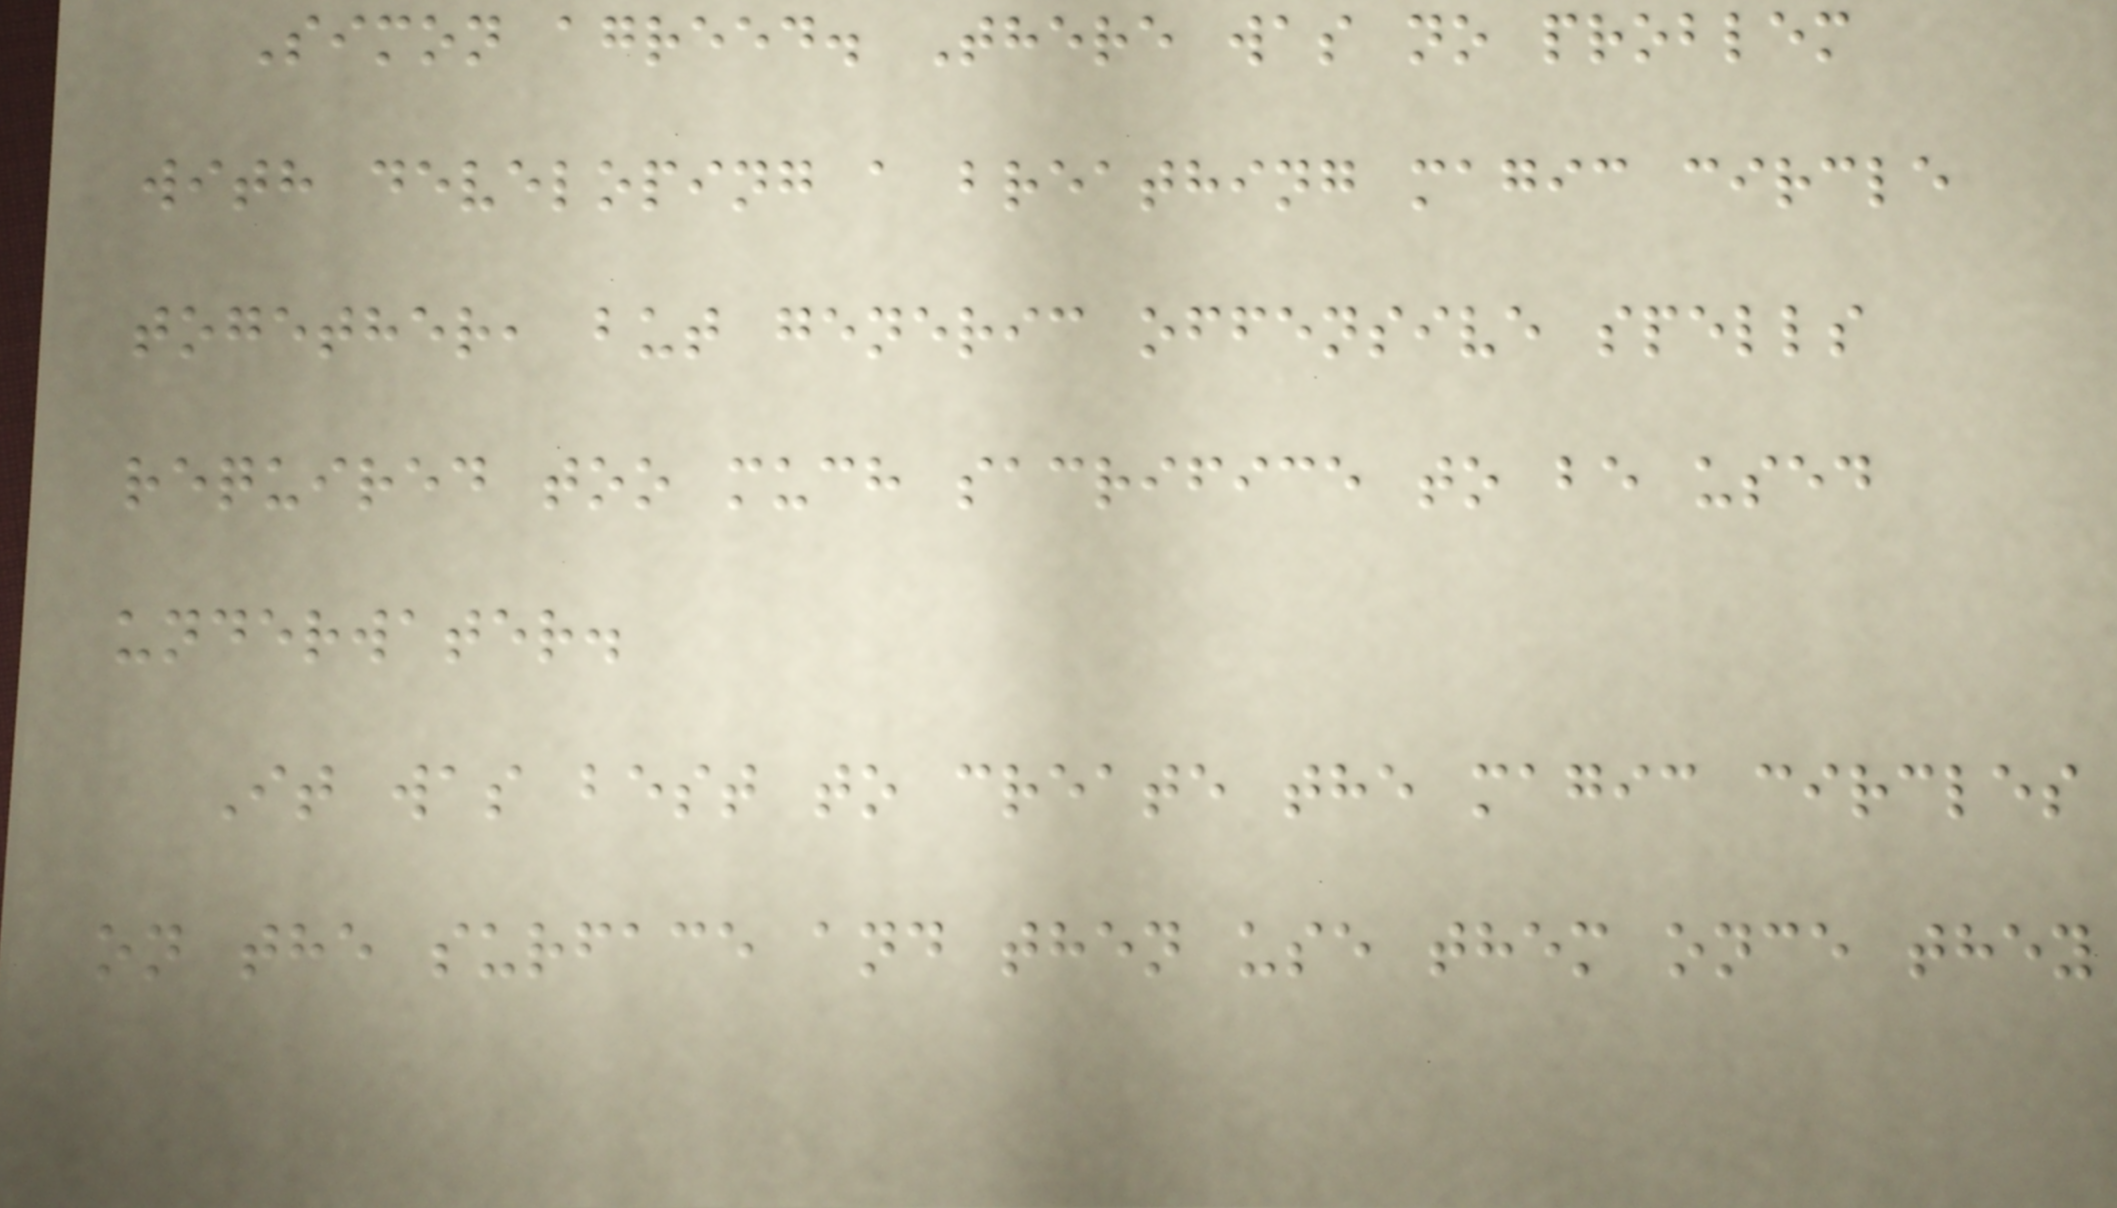Simon agreed. There was no problem
with developing a breathing magic circle
together, but generic offensive spells
required too much sacrifice to be used
underwater.
It was best to create the magic circles
on the surface and then use them once they
